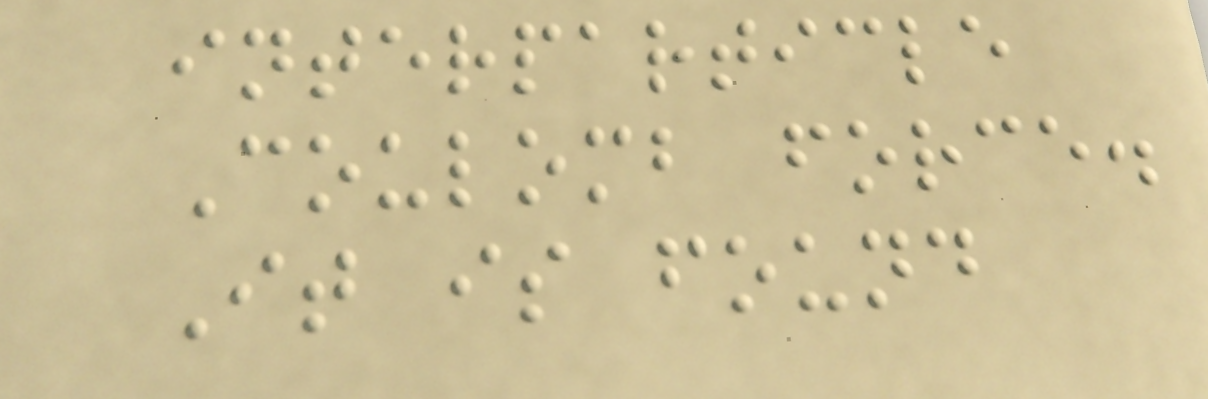interparticle
Coulomb force.
It is found
